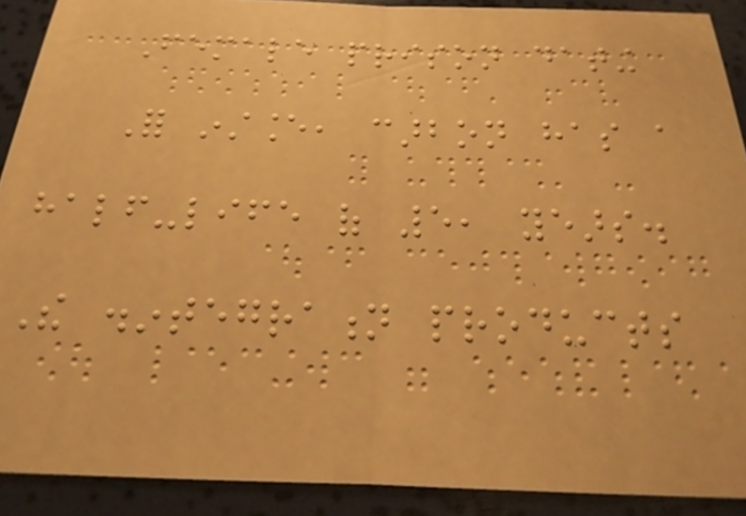Female prison dating
For instance, carbon has a
half-life of 5, years.
The disintegration products
